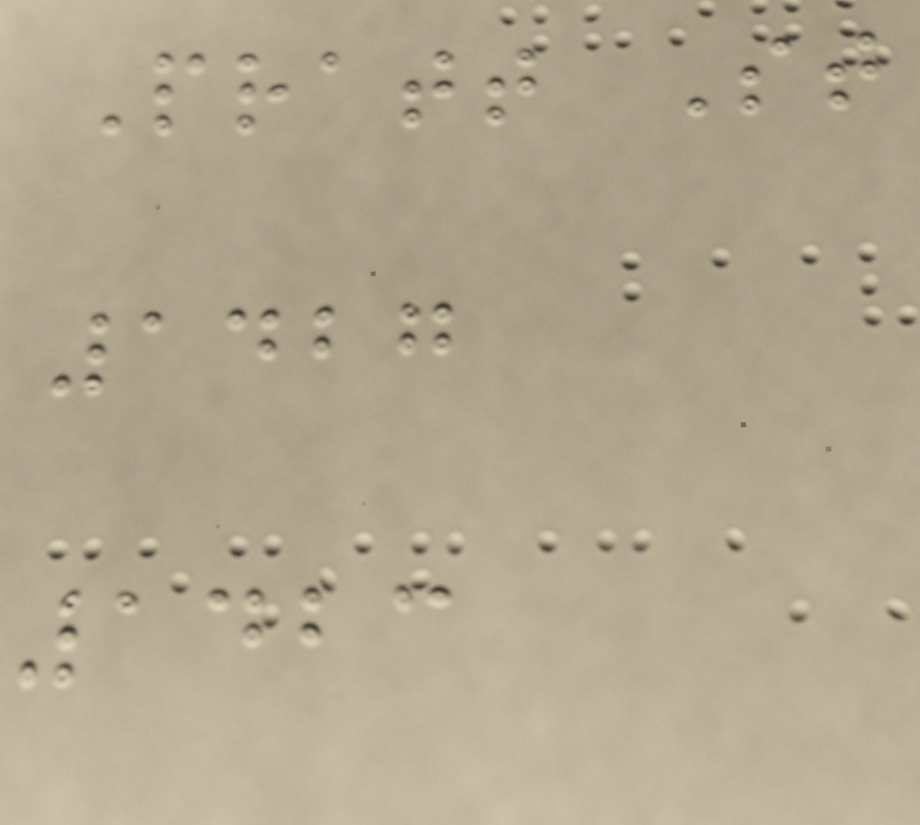Pratt St
1427
1423
